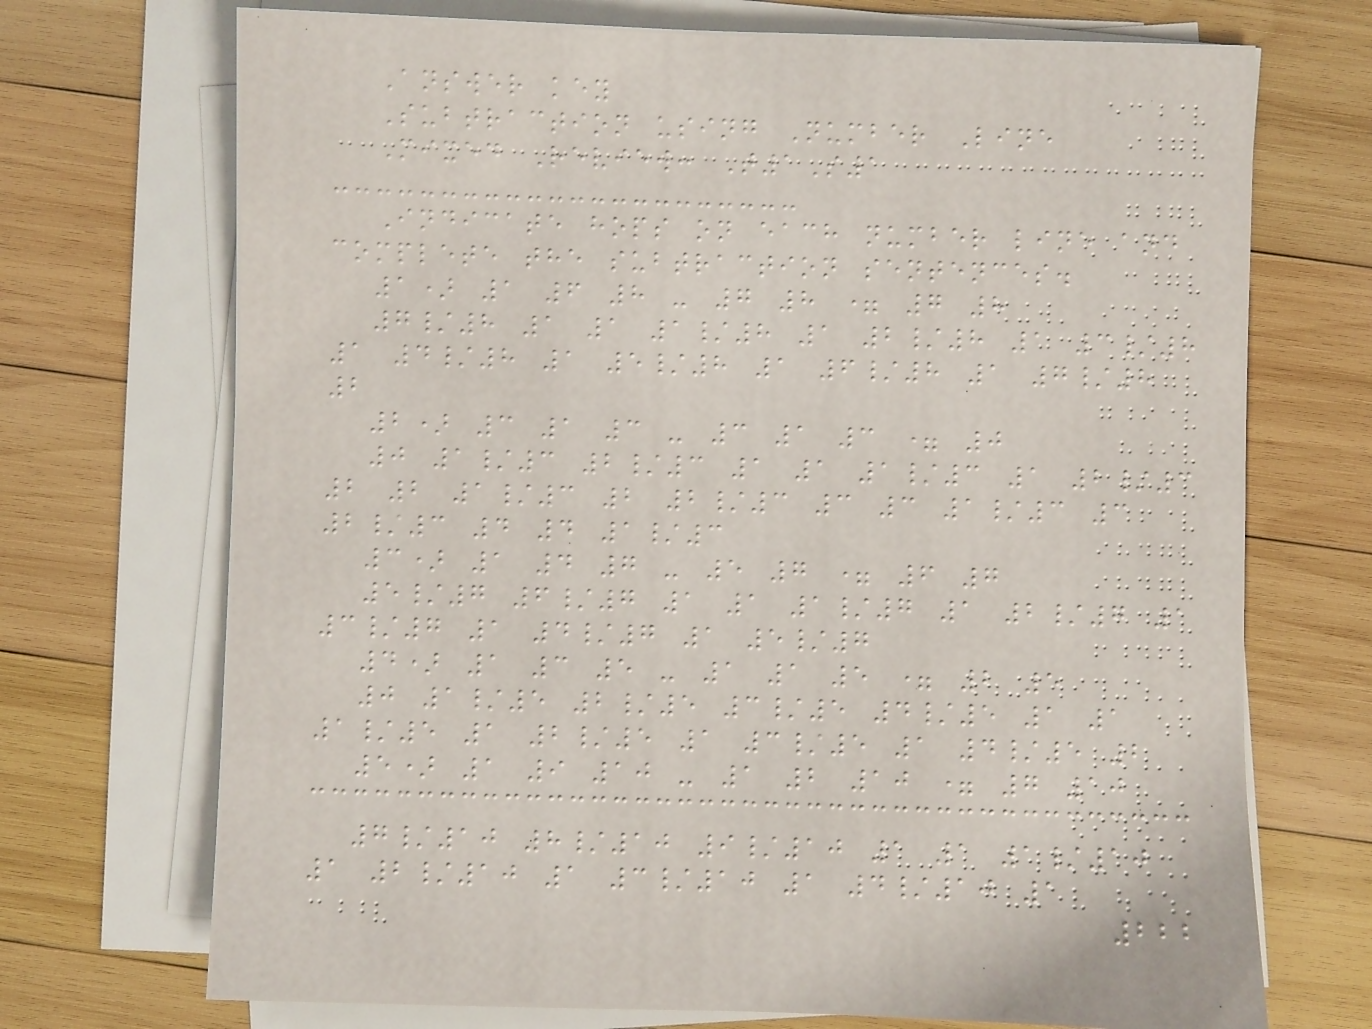Answer key
Subtraction using Number Line
Mixed Review: T1S1
Indicate hops on each number line and
complete the subtraction sentences.
1) 1 6 8 - 7 8 = 7 8
7/8 1 1 1/8 1 2/8 1 3/8
1 4/8 1 5/8 1 6/8 1 7/8
2
2) 3 1 3 - 3 1 3 = 0
0 1/3 2/3 1 1 1/3 1 2/3
2 2 1/3 2 2/3 3 3 1/3 3
2/3 4 4 1/3
3) 1 4 7 - 5 7 = 6 7
5/7 6/7 1 1 1/7 1 2/7 1
3/7 1 4/7 1 5/7
4) 1 3 5 - 1 1 5 = 2 5
0 1/5 2/5 3/5 4/5 1 1
1/5 1 2/5 1 3/5 1 4/5 2
5) 1 9 10 - 1 2 10 = 7 10
7/10 8/10 9/10 1 1 1/10
1 2/10 1 3/10 1 4/10 1
222
